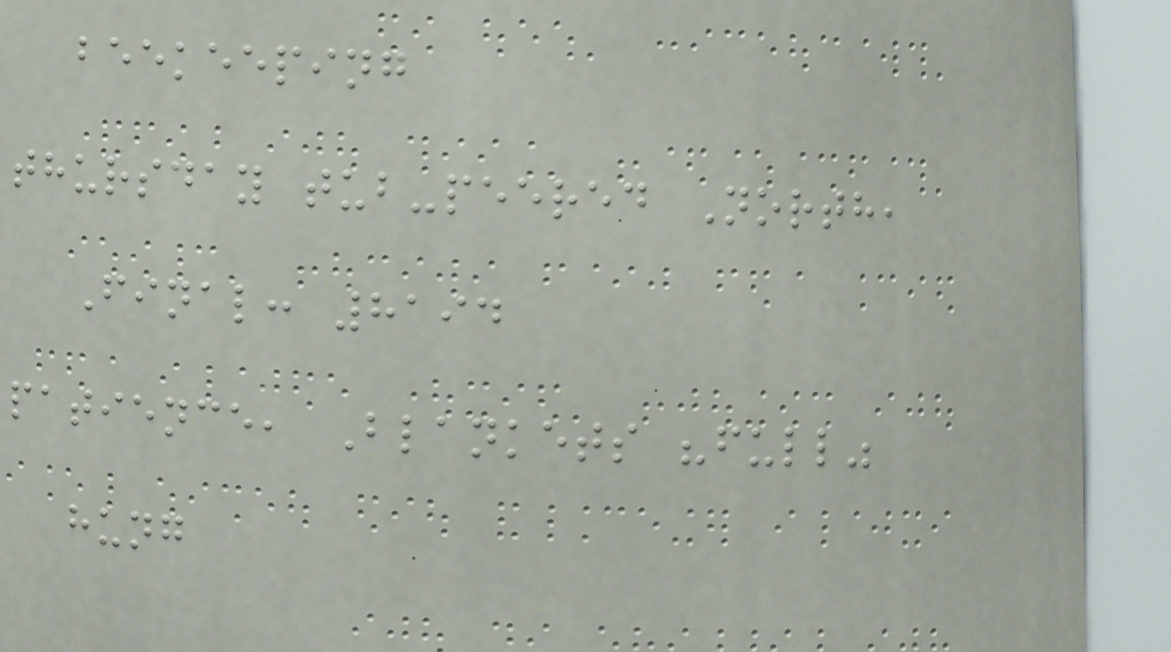beekeeping
thursday tub-peered North,
Final: 8194
patience, Blankets "full"
hung
